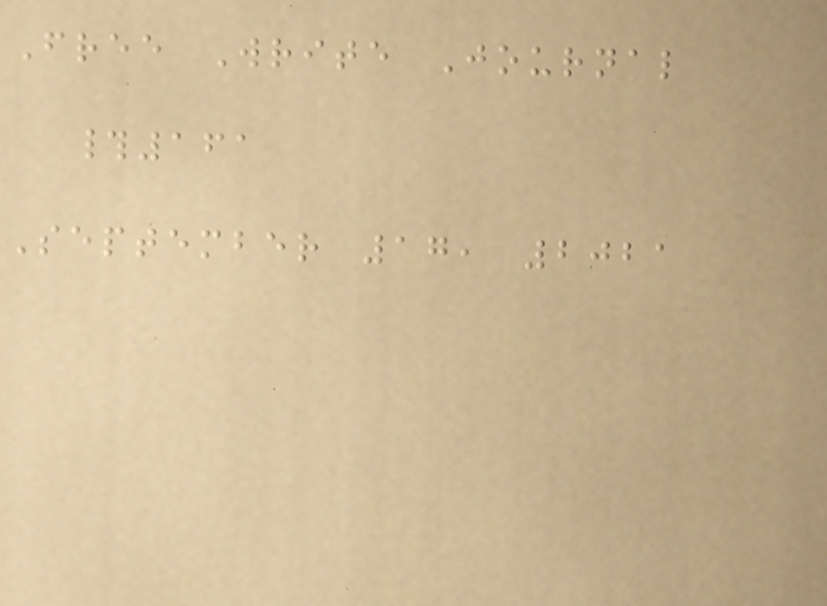Free Write Journal
#161
September 17, 2021
